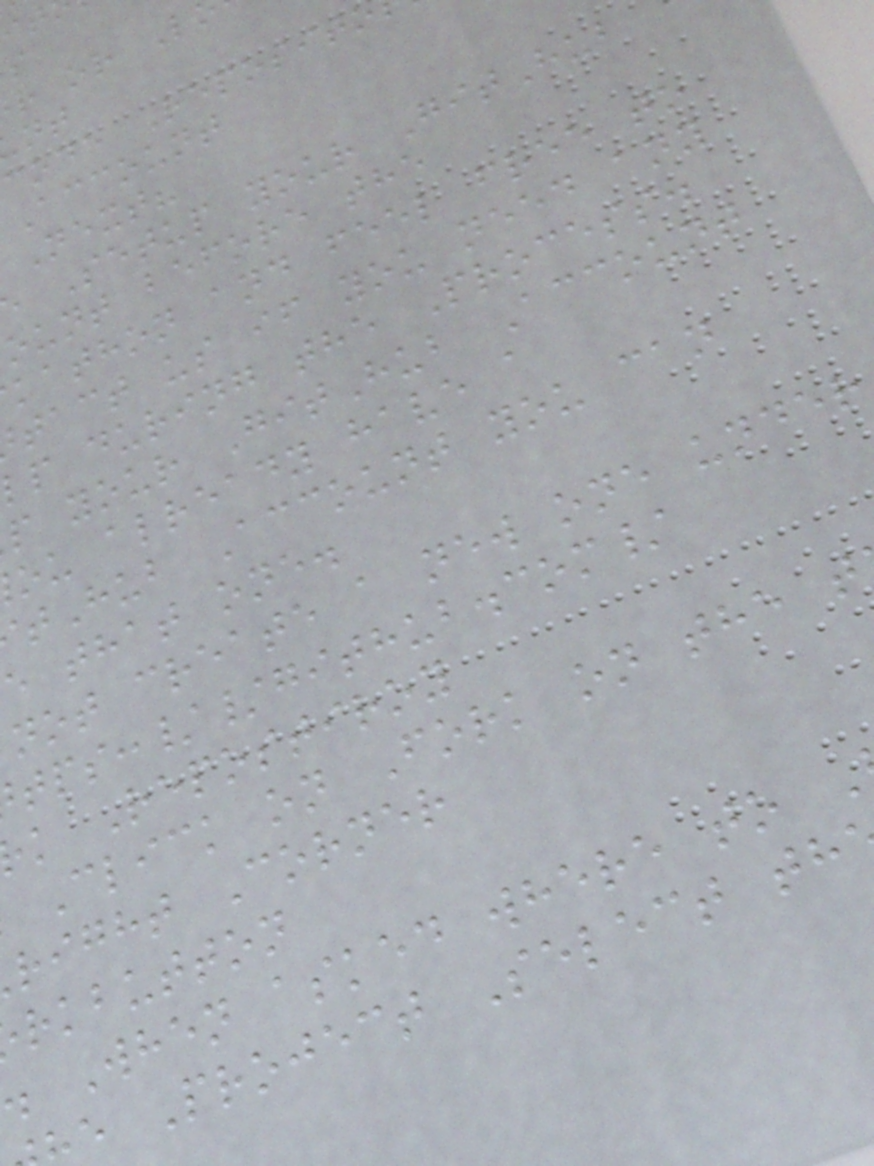r or L
code Reposit
Account
Next?
Setup your GitHub
ount before the
kathon and feel free to
tact us if you need any
p during the Process.
p your GitHub Account
ou already have a
tHub Account you can
e that one.
not create a new one under
tps://github.com/
k Repostiroy
Click on Fork on the t
right Corner
rkbutton
When asked where to
e Project Select th
